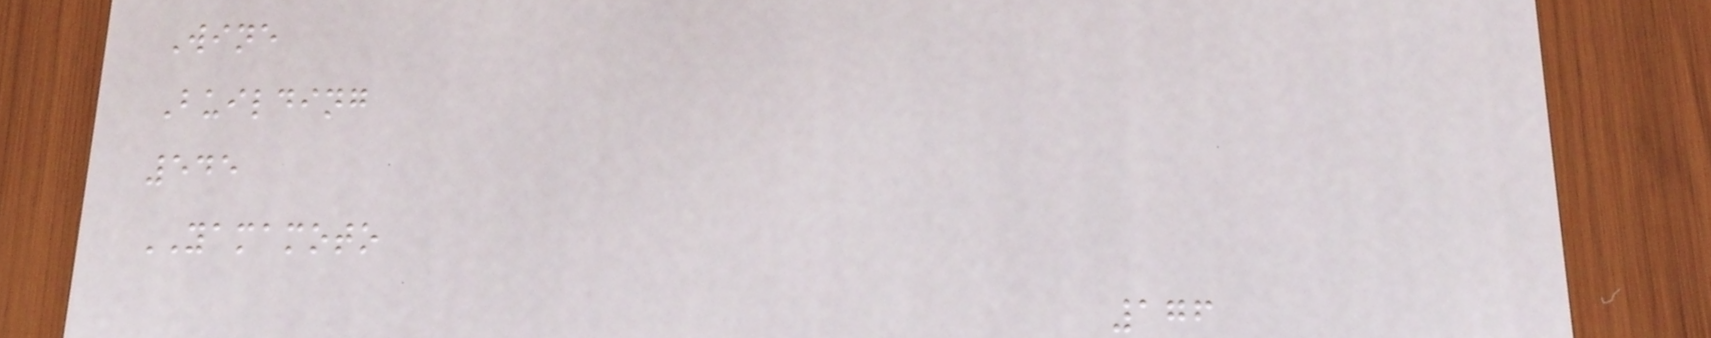Wine
Building
545
YAMAMOTO
176
